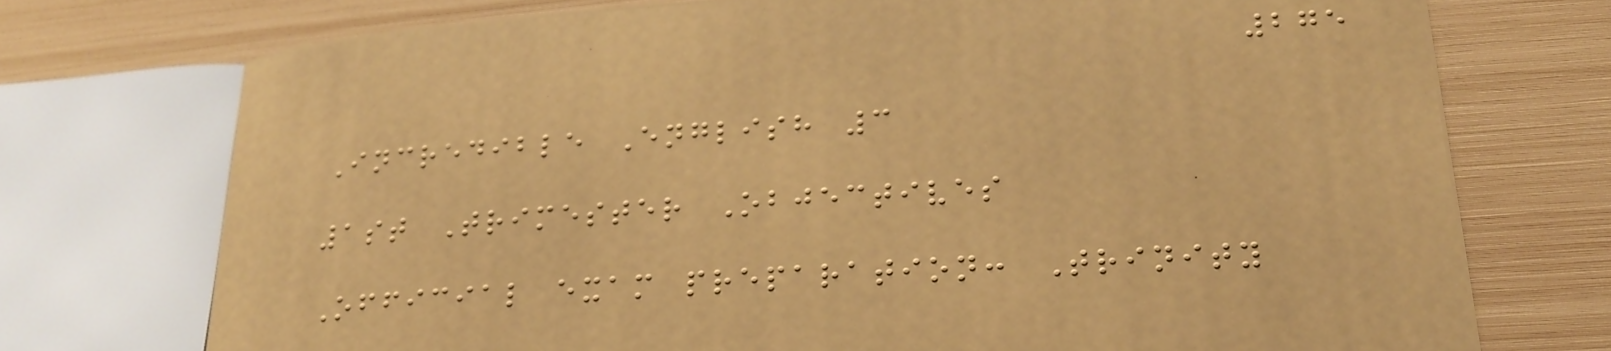275
Incredible English 3
1st Trimester Objectives
Official exam preparation: Trinity
